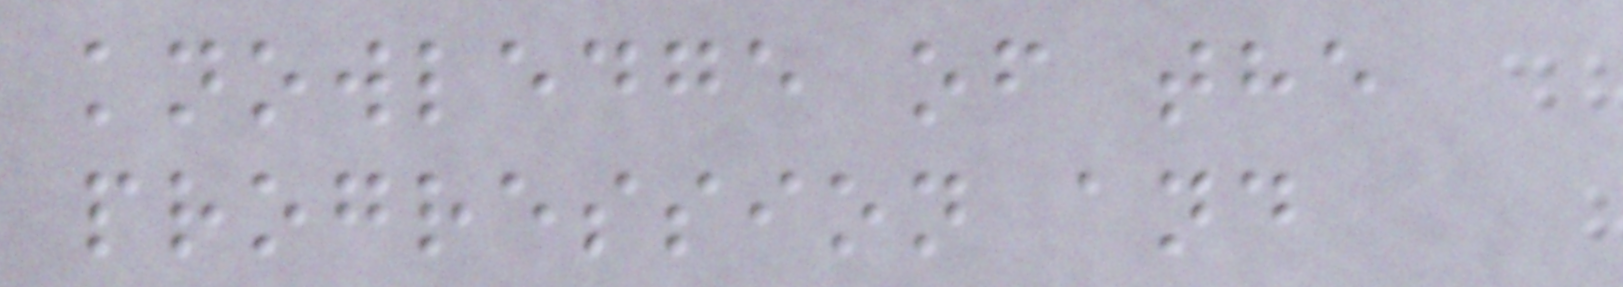knowledge of the
progression and
